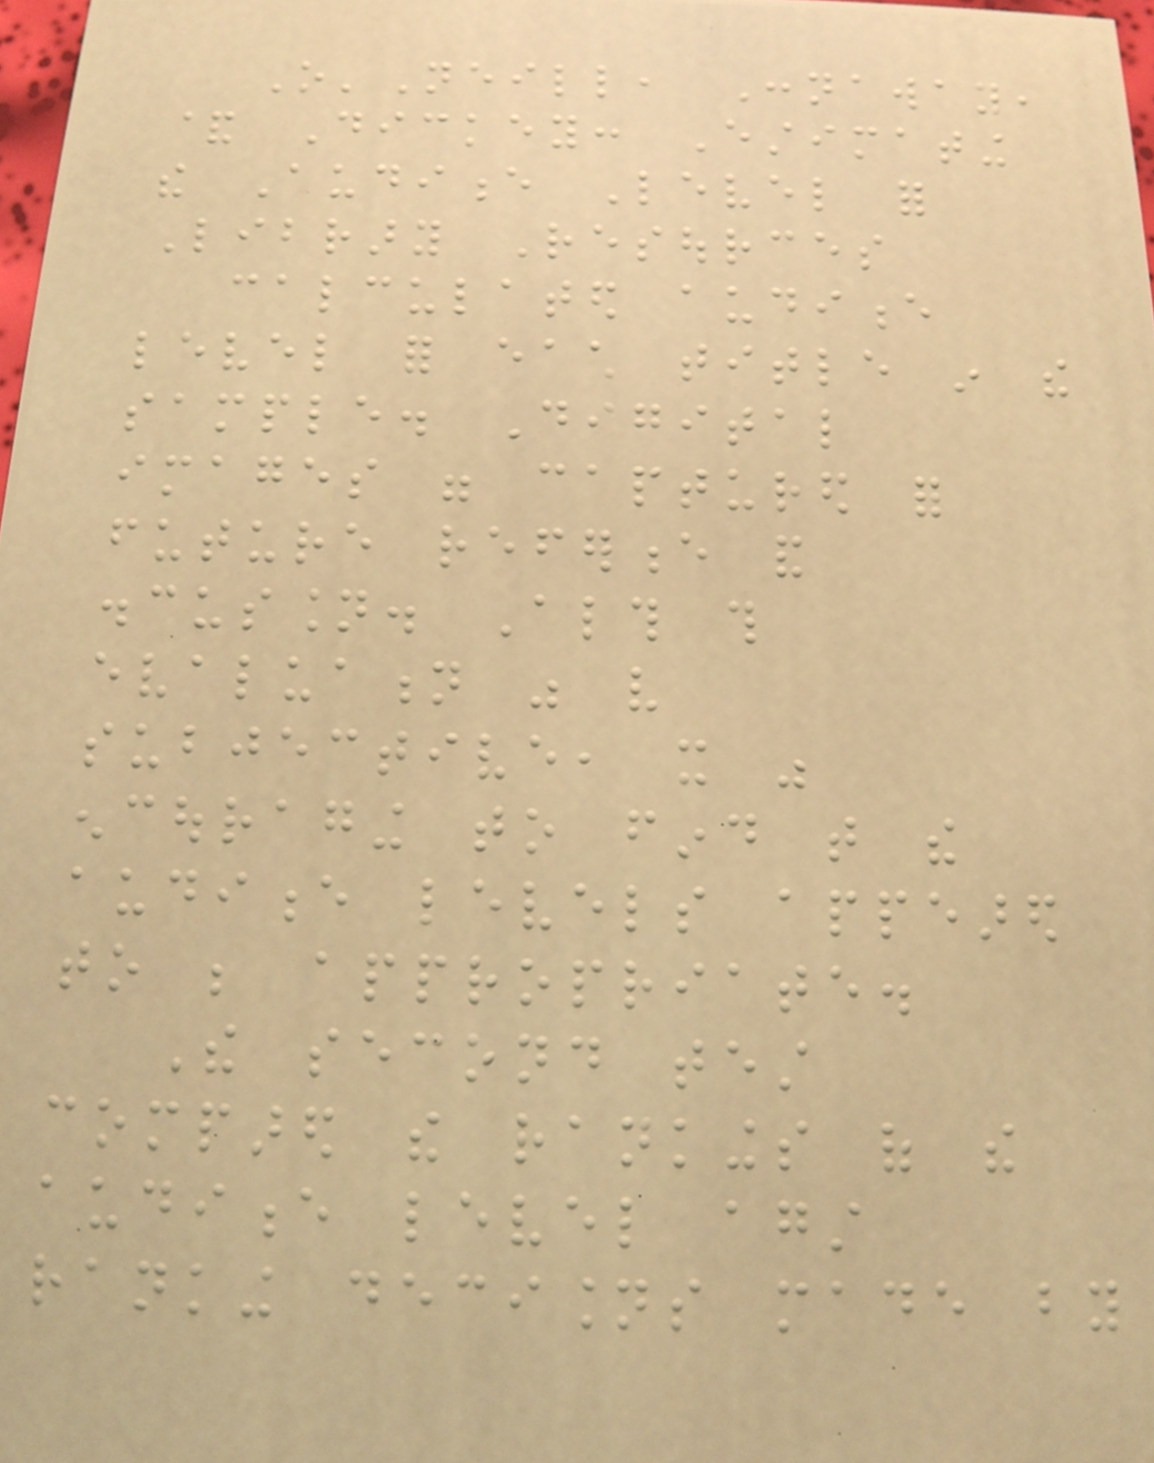O'Neill, Connaway,
& Dickey: Estimating
the Audience Level for
Library Resources
calculated audience
level for each title in the
sample. Digital
images were captured for
future reference and
discussion. Although this
evaluation was very
subjective, it was
encouraging to find that the
audience levels appeared
to be appropriate.
The second test
compared the rankings of the
audience level against
ranking decisions made by
